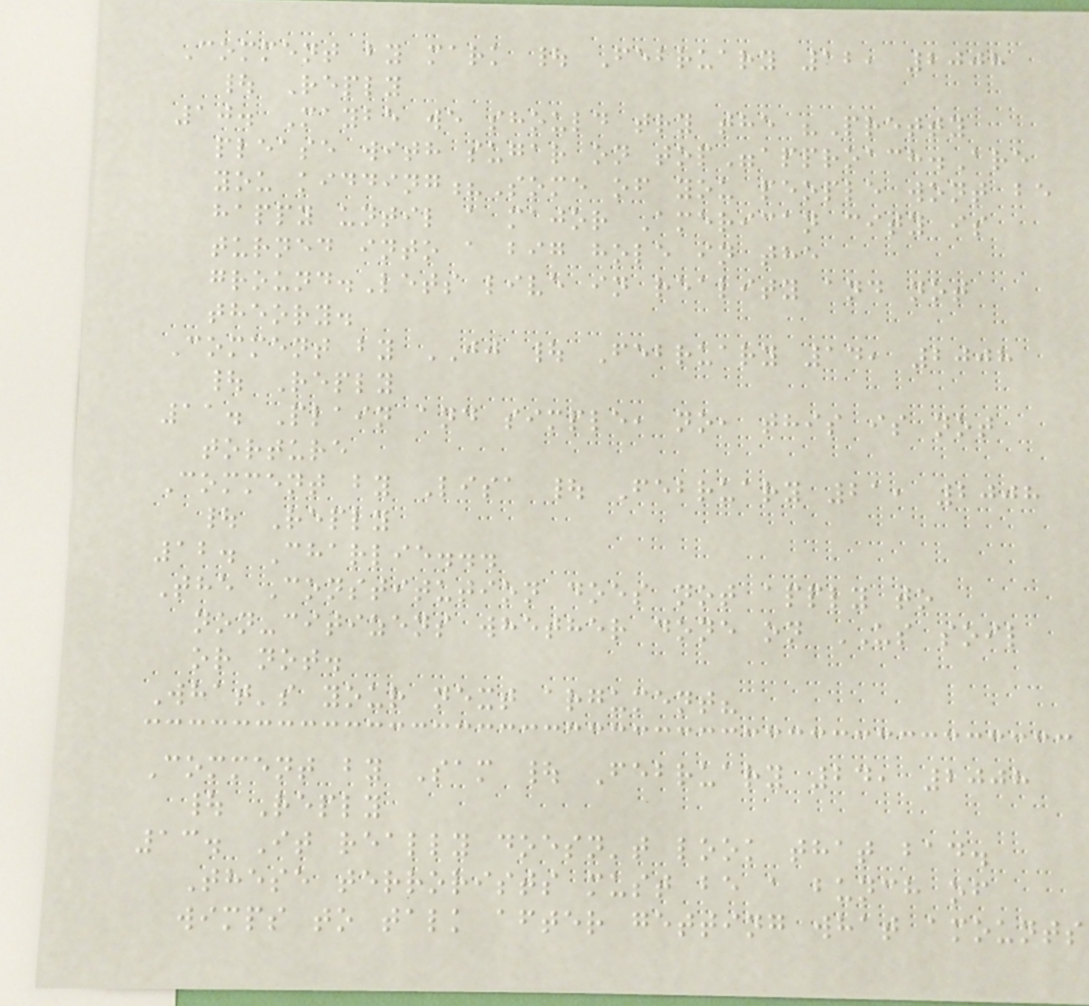Comment by mark | February 12, 2008
| Reply
10. Maybe we should try the "Pretty
please with sugar on top"approach.Are
you kidding?Some of you people wont be
happy until a major American city is
turned into a big hole in the
ground.Lets live in reality and not
theory.
Comment by JJ | February 14, 2008
| Reply
11. Plain and simple, no, this is not
torture
Comment by Lisa | February 21, 2008
| Reply
12. Charlie...
The Constitution does not apply to
non-citizens whether done on US soil
or not.
What's your next argument?
Comment by Sam | February 24, 2008
| Reply
13. It really doesn't look that bad.
These terrorists must be a bunch of
wimps to talk after getting what amounts
